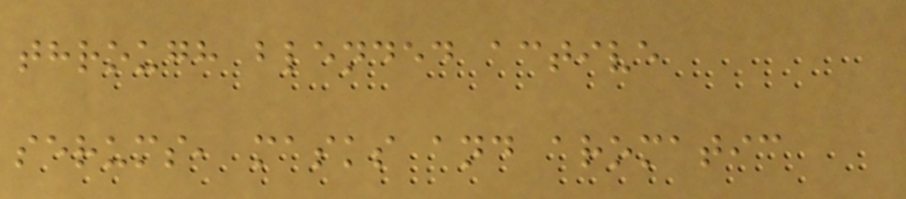through blended active
serums, masks and aromatic
